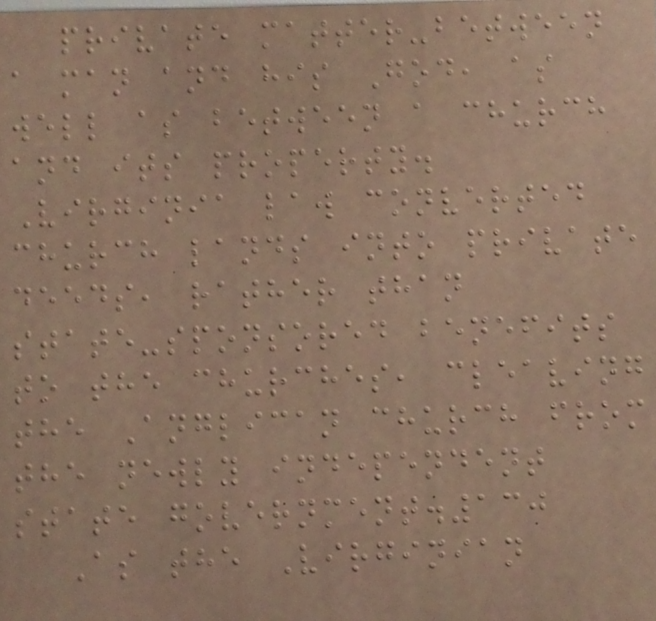private matter-between
a man and his God, as
well as between a church
and its property.
Virginia law converted
church lands into private
deeds, rather than
state-sponsored benefits
to the churches, cleaving
the Anglican church from
the newly independent
state government.130
As the Virginian
